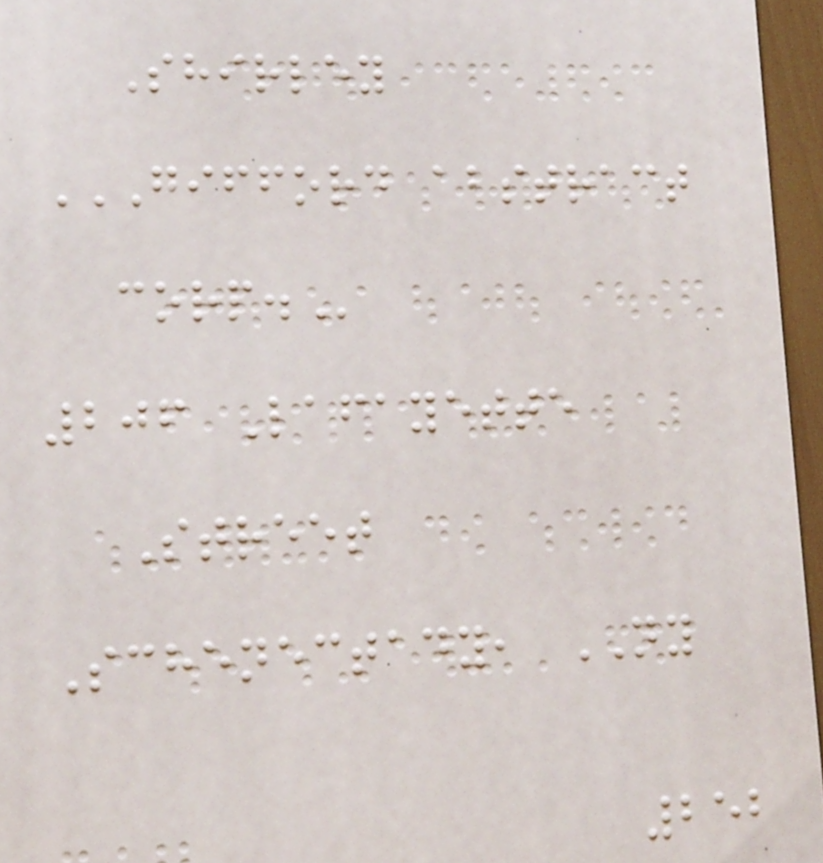Shirley
GIFFORD ABSTRACT
CORP.
206 Lafayette
Street
Schenectady, NY
252
